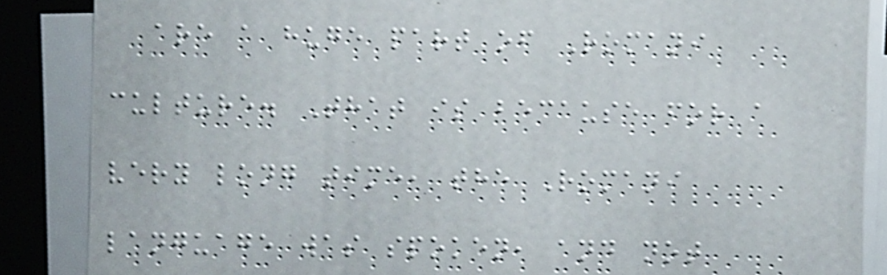are a huge part of Romani
culture. That is because for a
very long time, the Romani
language was spoken, and not
